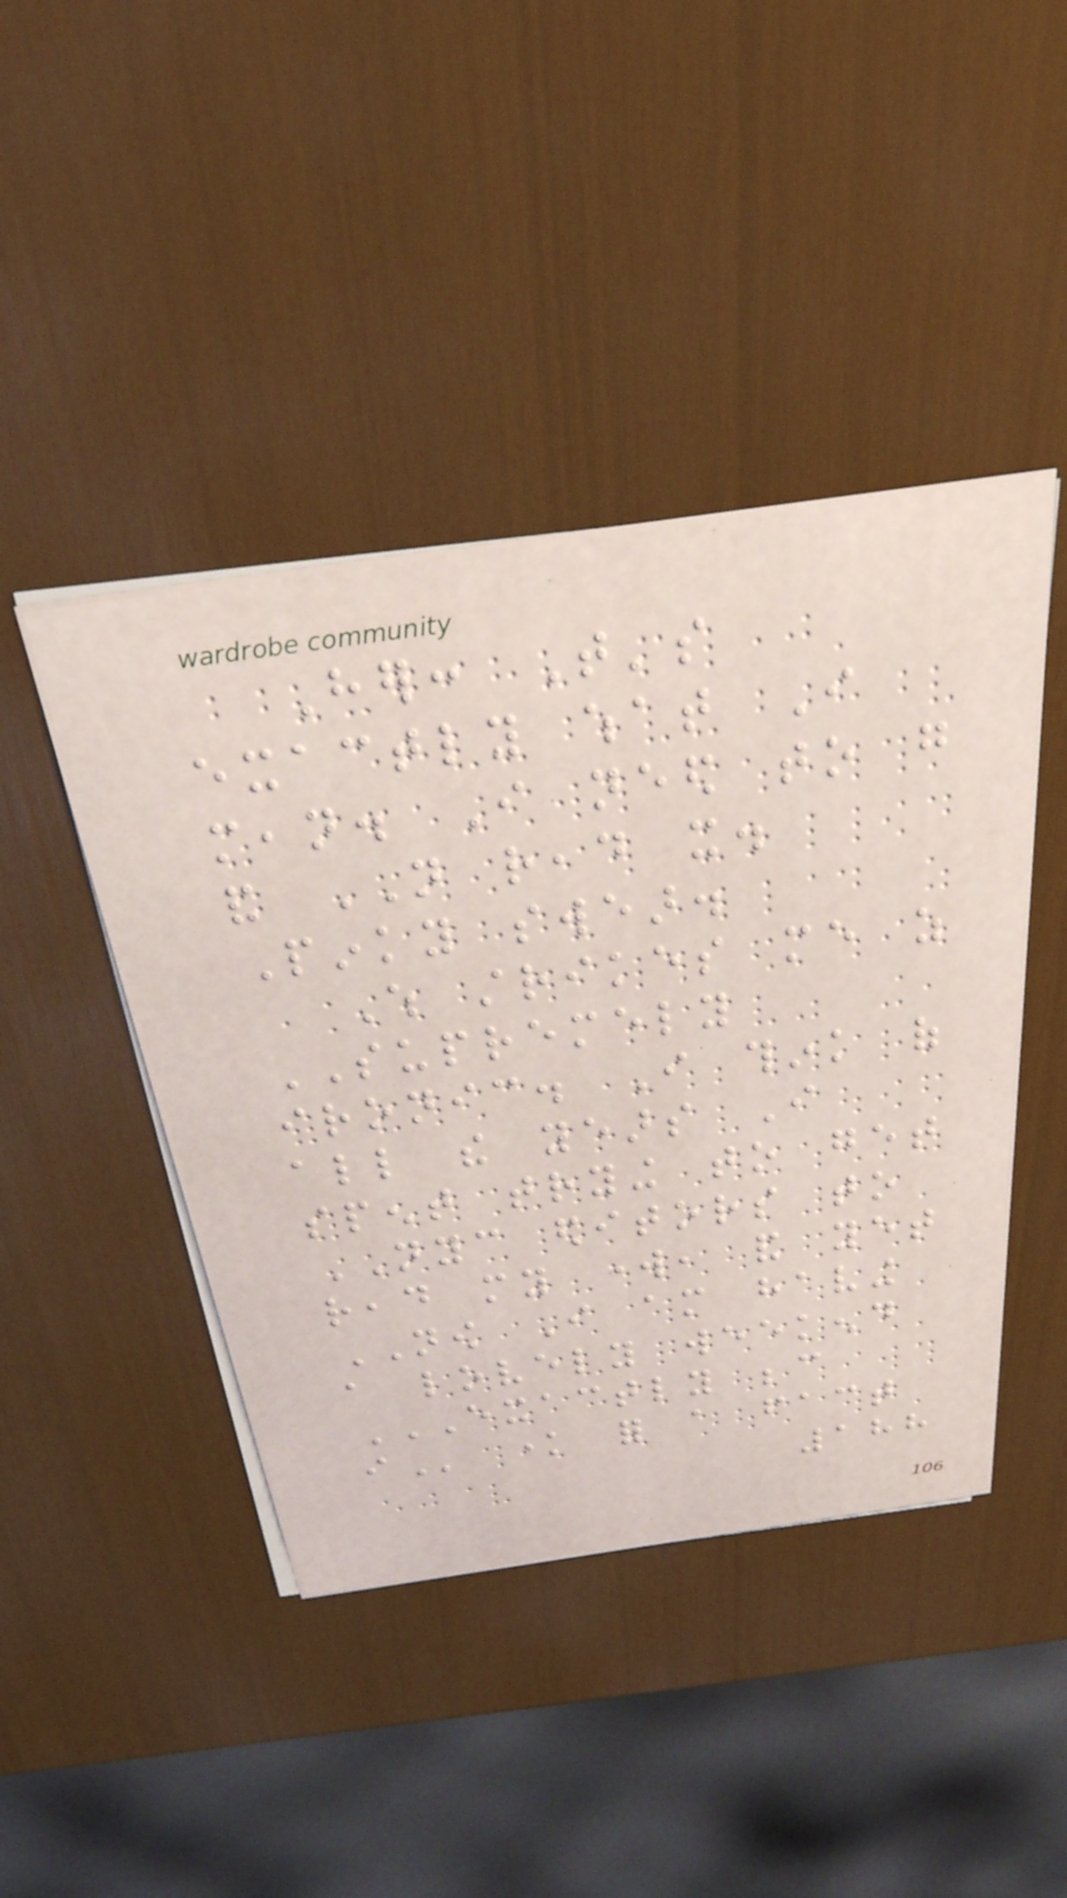Her: That's
exactly what I
mean. I need to go
and NOT read it.
Pinky swear.
Which strikes me as
SUPREMELY
ironic. I think of
all the years I
spent trying to get
NYC editors to
read my work, and yet
NOW I am having
a lovely weekend
EXACTLY BECAUSE
I know for a fact
188
